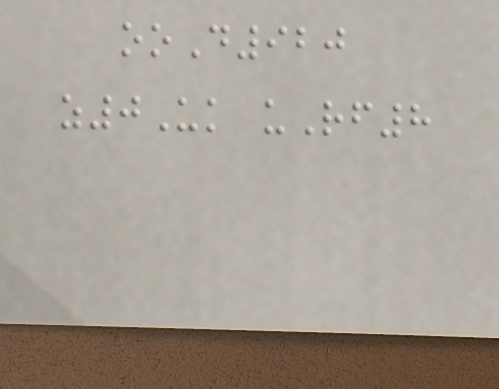ooD920
z0Uk uRf8
